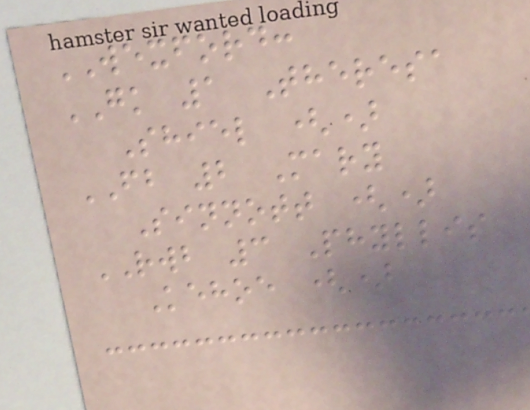WEXFORD:
GK 1 Theresa
Shiel ()
FB 2 Mary
Sinnott ()
RWB 3 Phyllis
Kehoe ()
